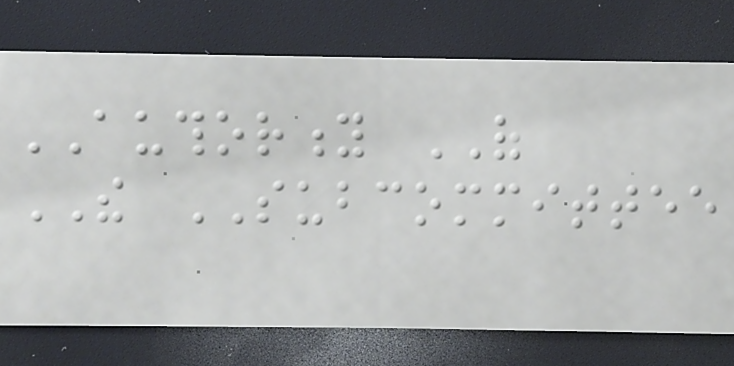AUTHORITY OF
THE SUBCOMMITTEE
